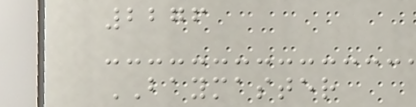2276
BAYMASTER
